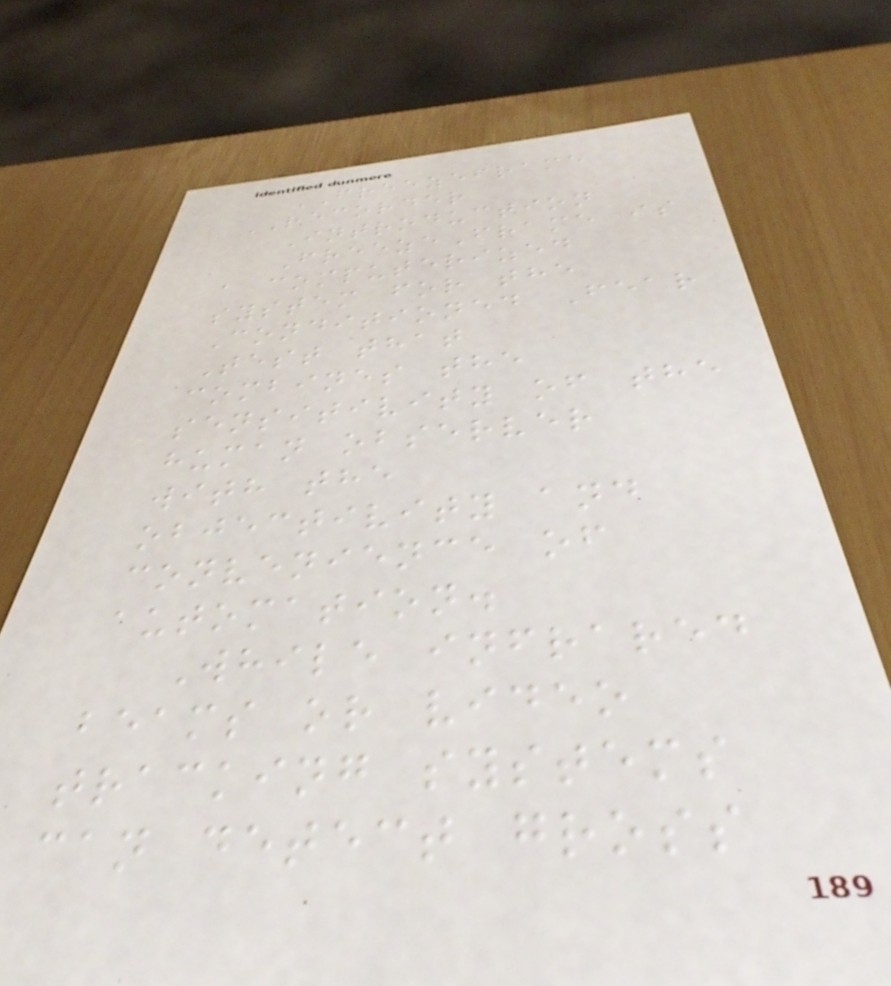FREEZEFRAME
RECORDER
Introduction
FreezeFrame is
a computerized
system for the
Conditioned Fear
Test that
combines the
sensitivity of the
human observer
with the
objectivity and
convenience of
automation.
While infrared
beams or video
tracking systems
can detect gross
